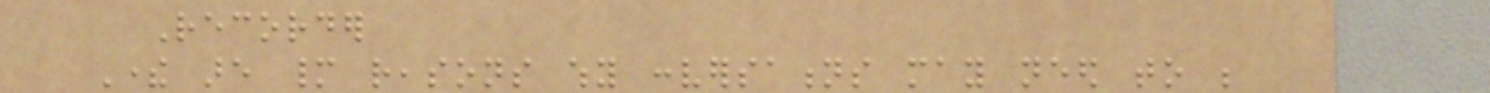Recorder
There are many reasons why conversations may need to be
